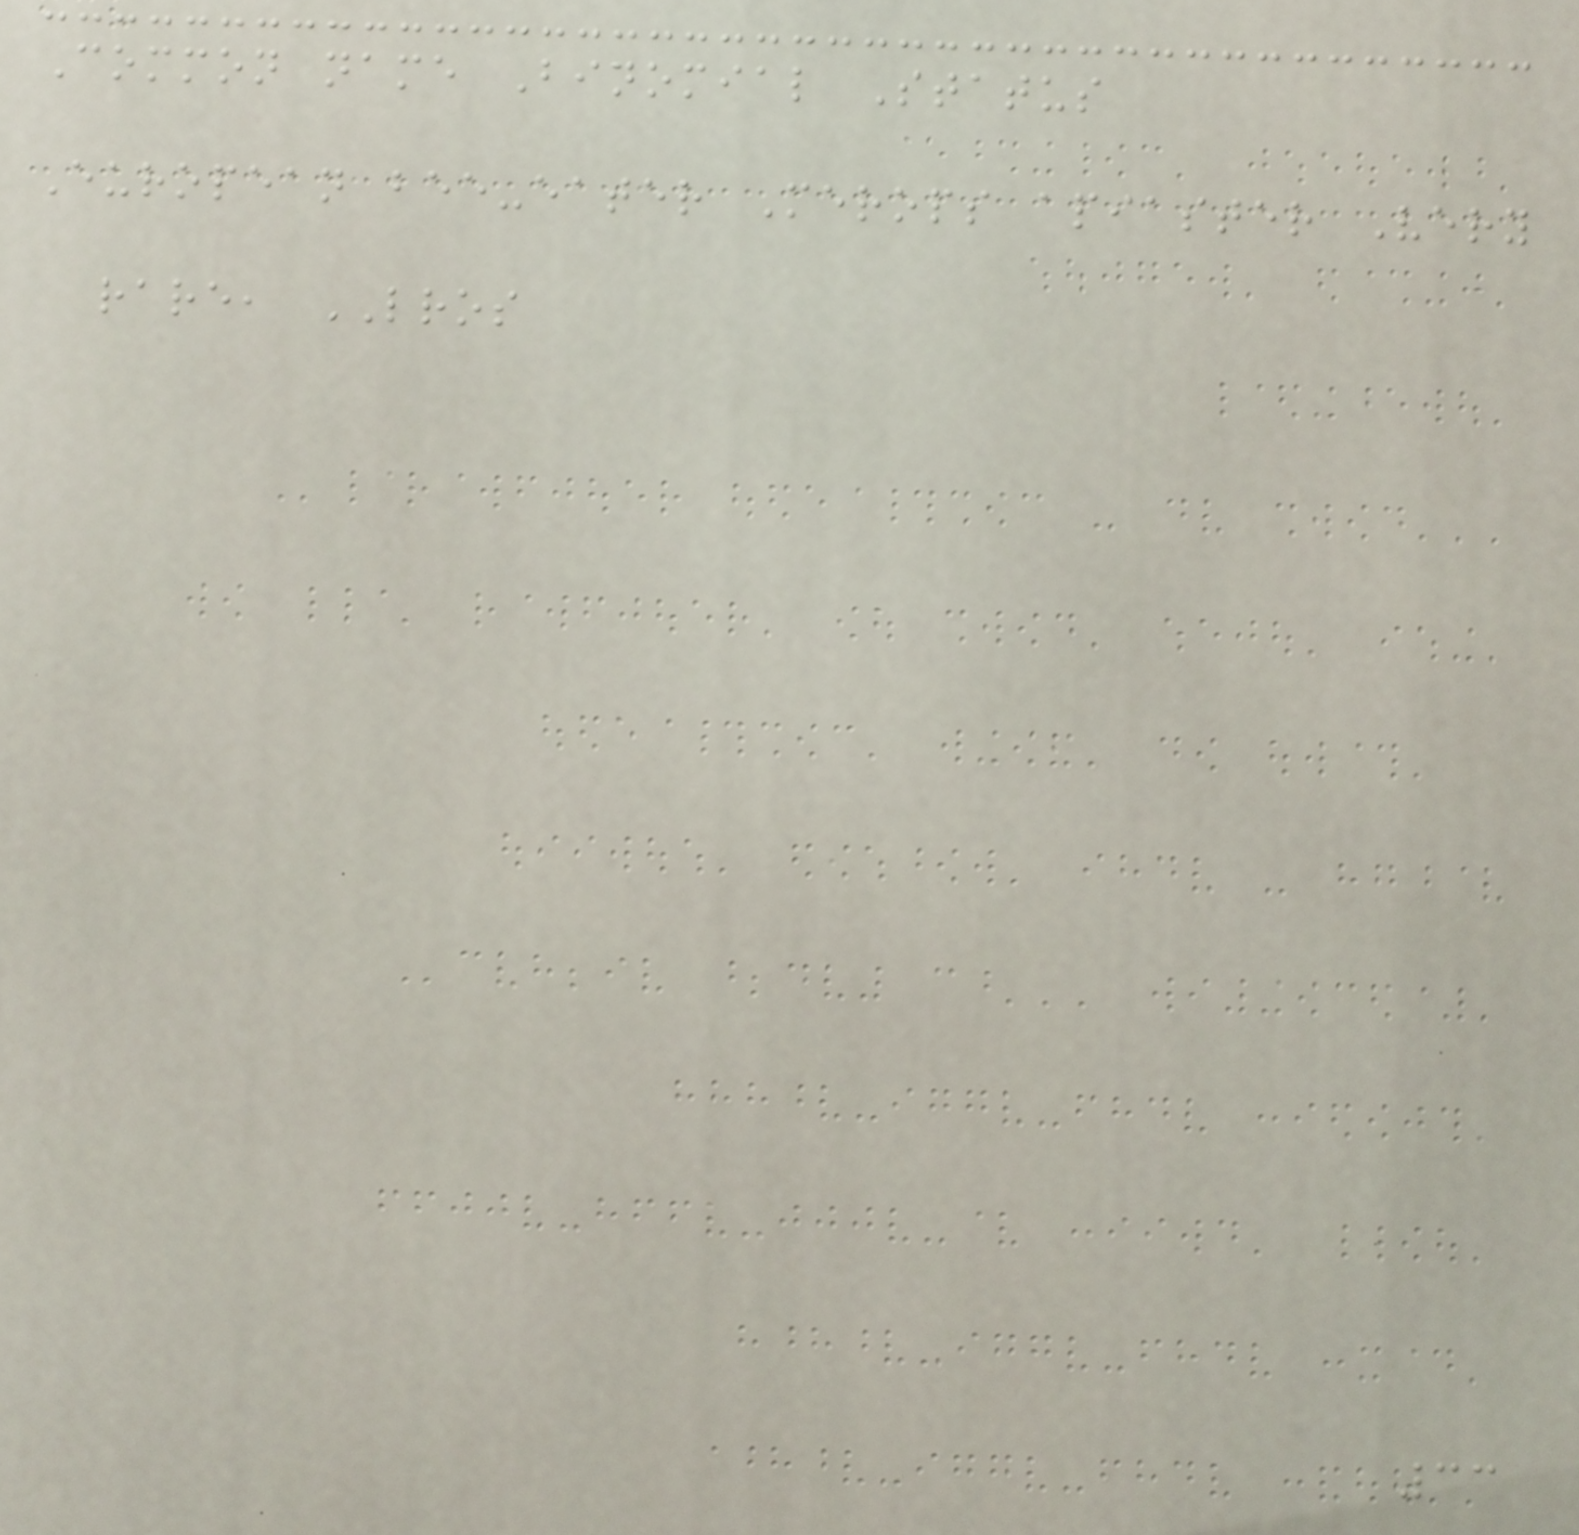Common name Binomial Status
European bee-eater Merops apiaster Very
rare, LROS
33
